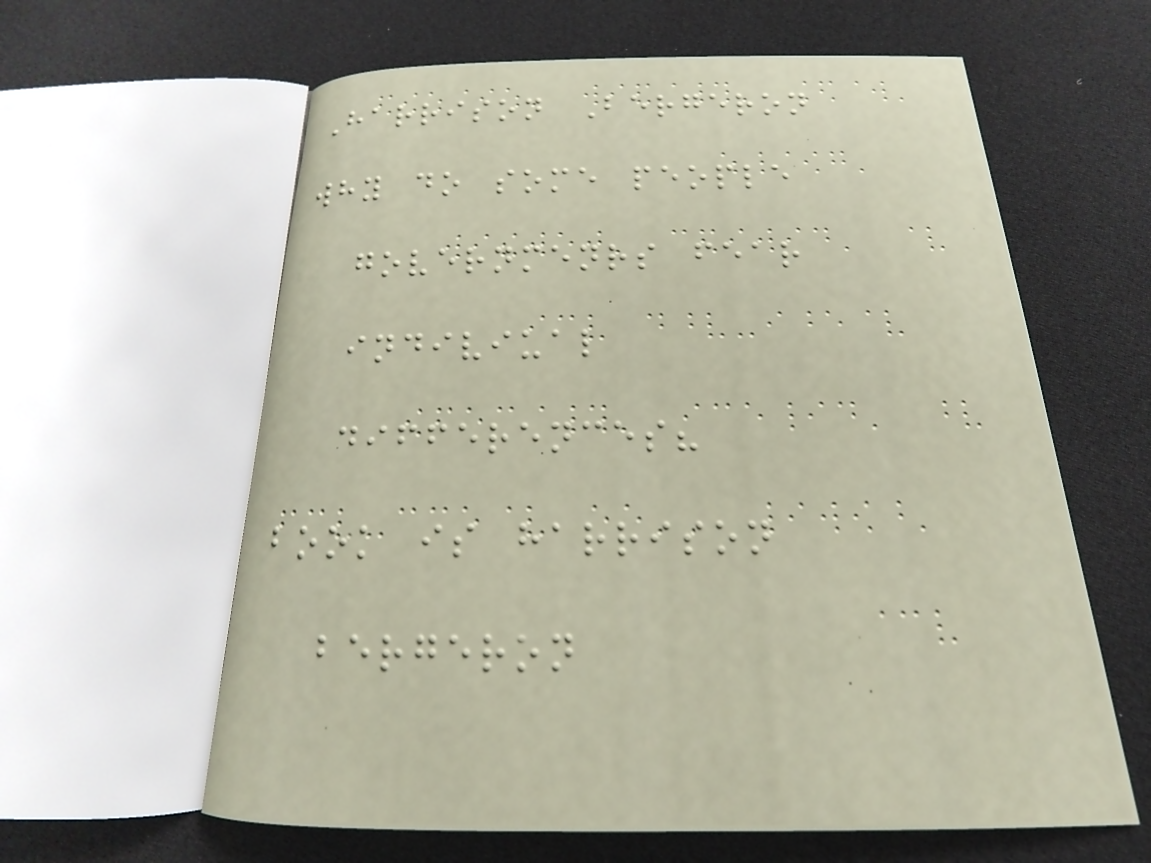Harrison Bergeron
why do some people
governmenrs fear
indiviual
differences?
book is harrison
bergeron
